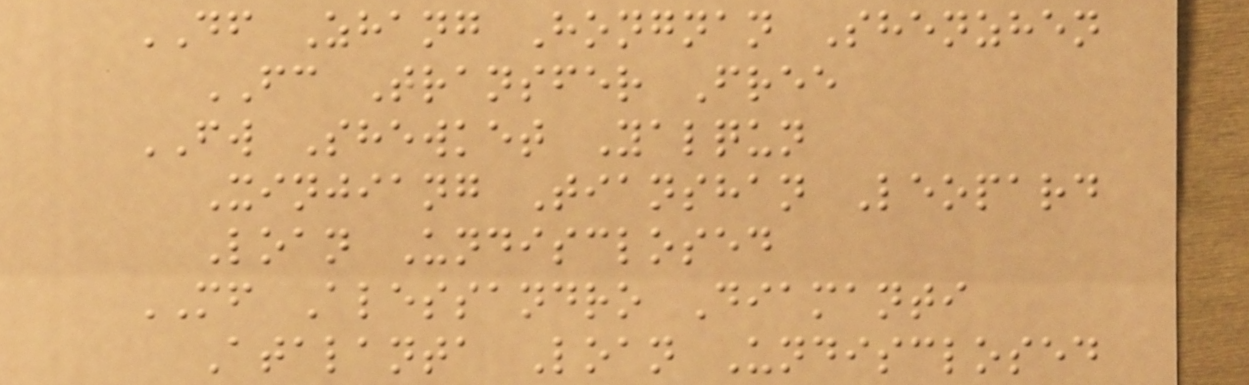DF Zhang Hongnan Shenzhen
FC Transfer Free
FW Shewket Yalqun
Xinjiang Tianshan Leopard
Loan Undisclosed
MF Alessandro Diamanti
Atalanta Loan Undisclosed
